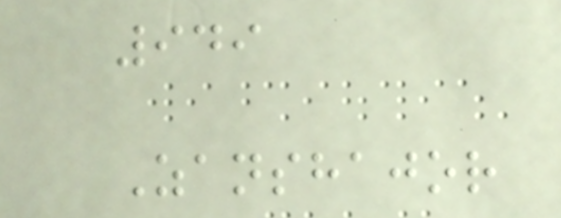949
Zanshajor
